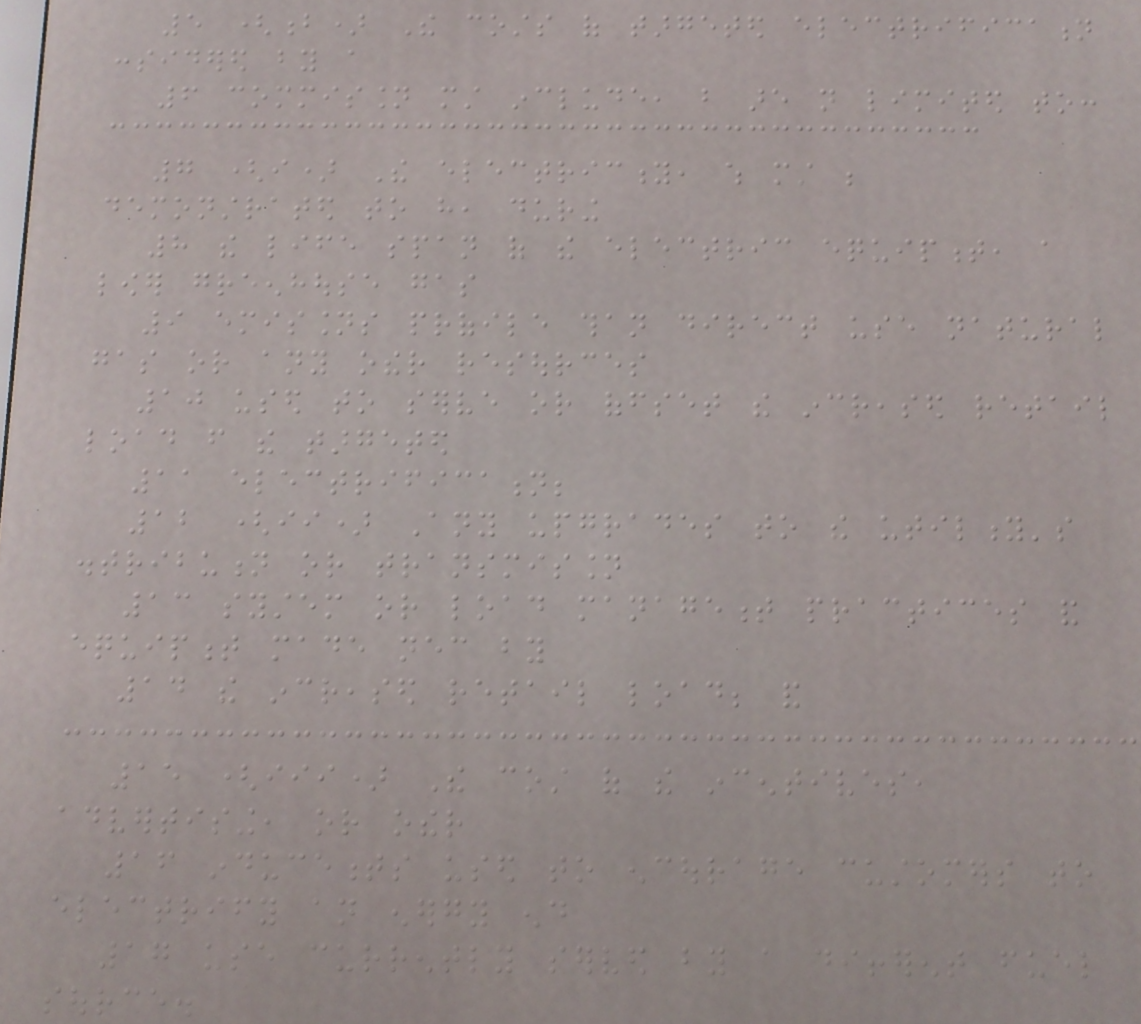5 (b) The costs of targeted electrification
considered by a
6 commission must include, but are not limited to:
7 (i) The electricity, which must be
demonstrated to have, during
8 the life span of the electric equipment, a
lower greenhouse gas
9 emissions profile than direct use natural
gas or any other resources
10 used to serve or offset the increased retail
load from the targeted
11 electrification;
12 (ii) Any upgrades to the utility's
distribution or transmission
13 system or load management practices and
equipment made necessary by
14 the increased retail load; and
15 (iii) The cost of the incentives,
advertising, or other
16 inducements used to encourage customers to
electrify an energy end
17 use currently served by a different fuel
source.
